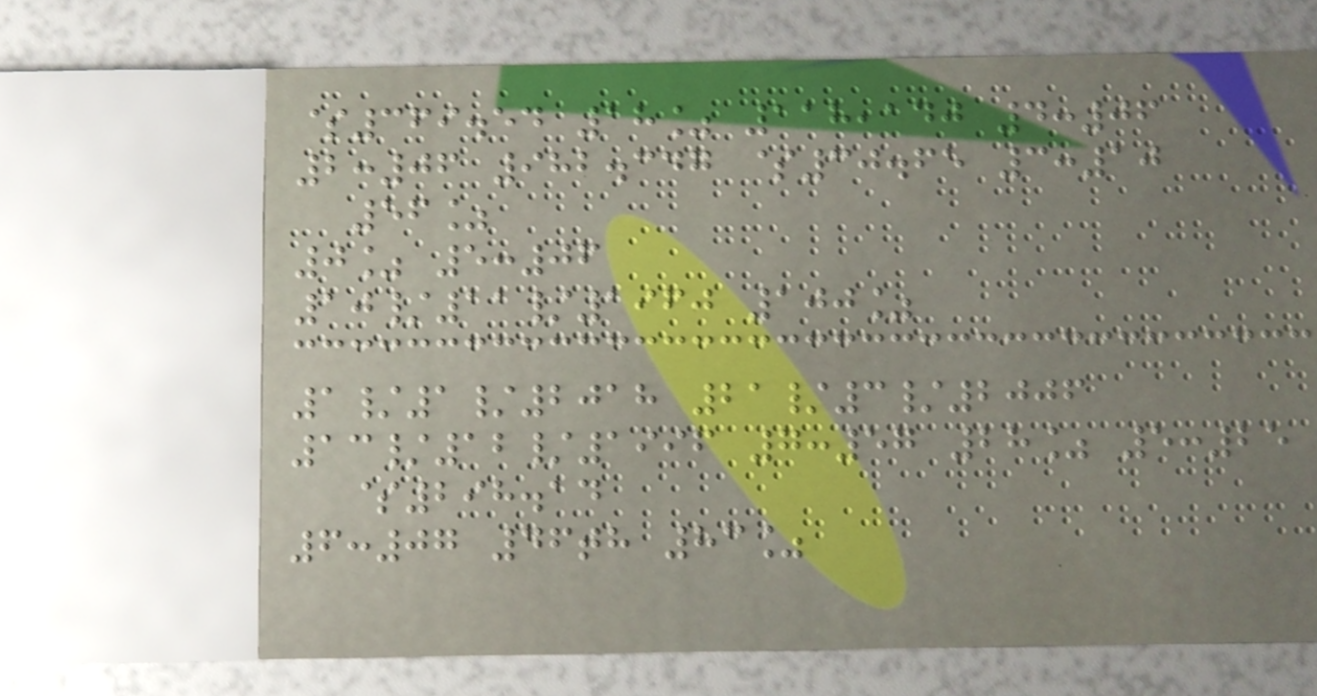$369.54 18% 118,140 4:06
2:06 982.347 $30.65 3:10
56%
0% 5:06
10/11/1960 100%
1/1/2018 21/3/2006
13/12/1996 7:57 28% 5:25
$298.14
6:07 46th 83%
